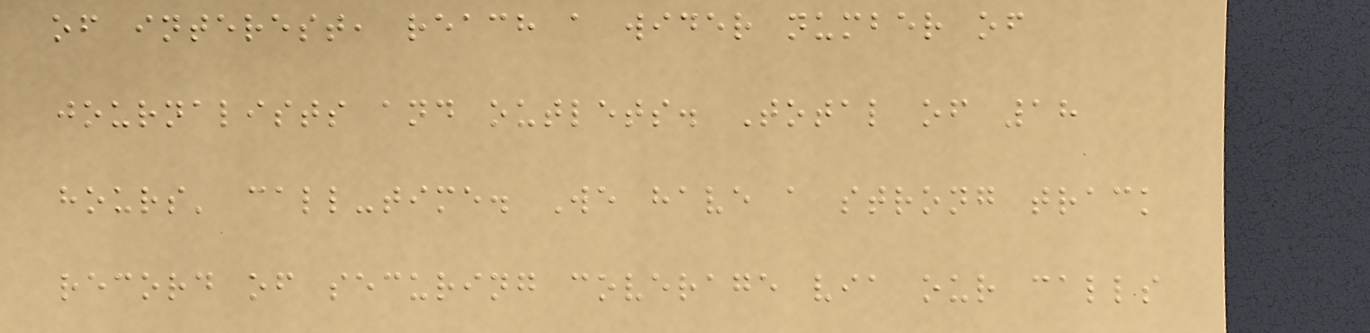of interest, reach a wider number of
journalists and outlets. Total of 18
hours' call-time. We have a strong track
record of securing coverage via our calls
